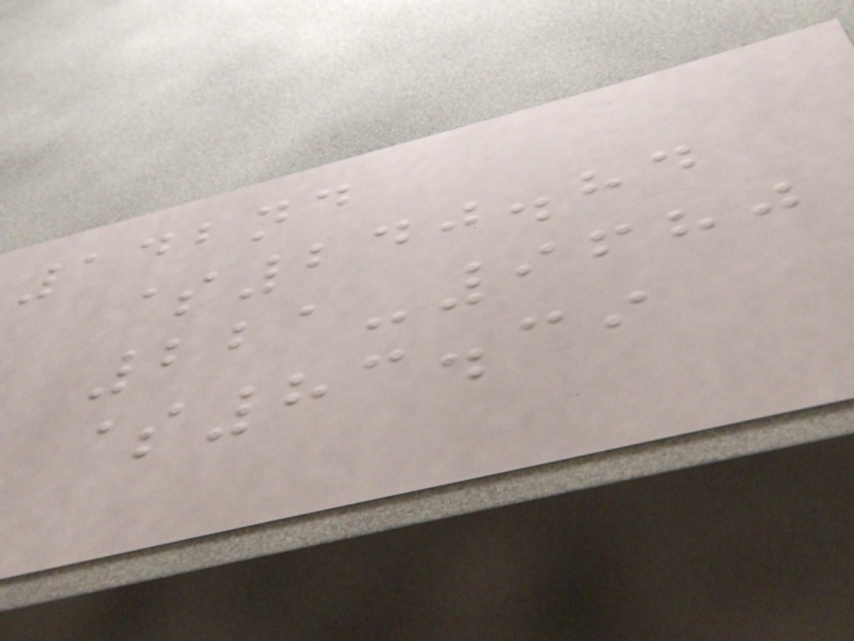142nd
$240.84
221-9680
$83.39
